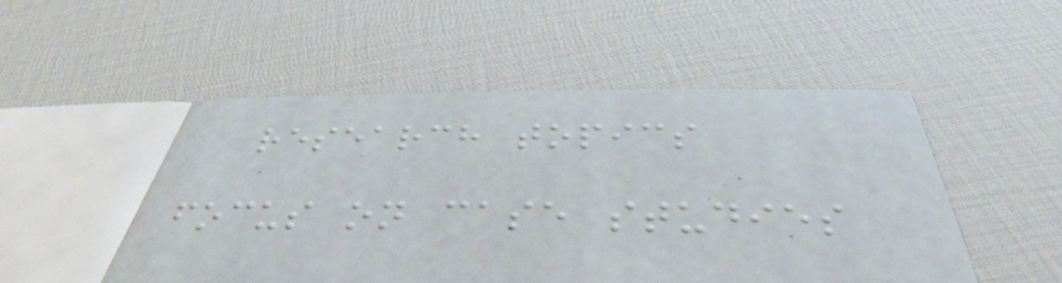research topics
focus on case studies
